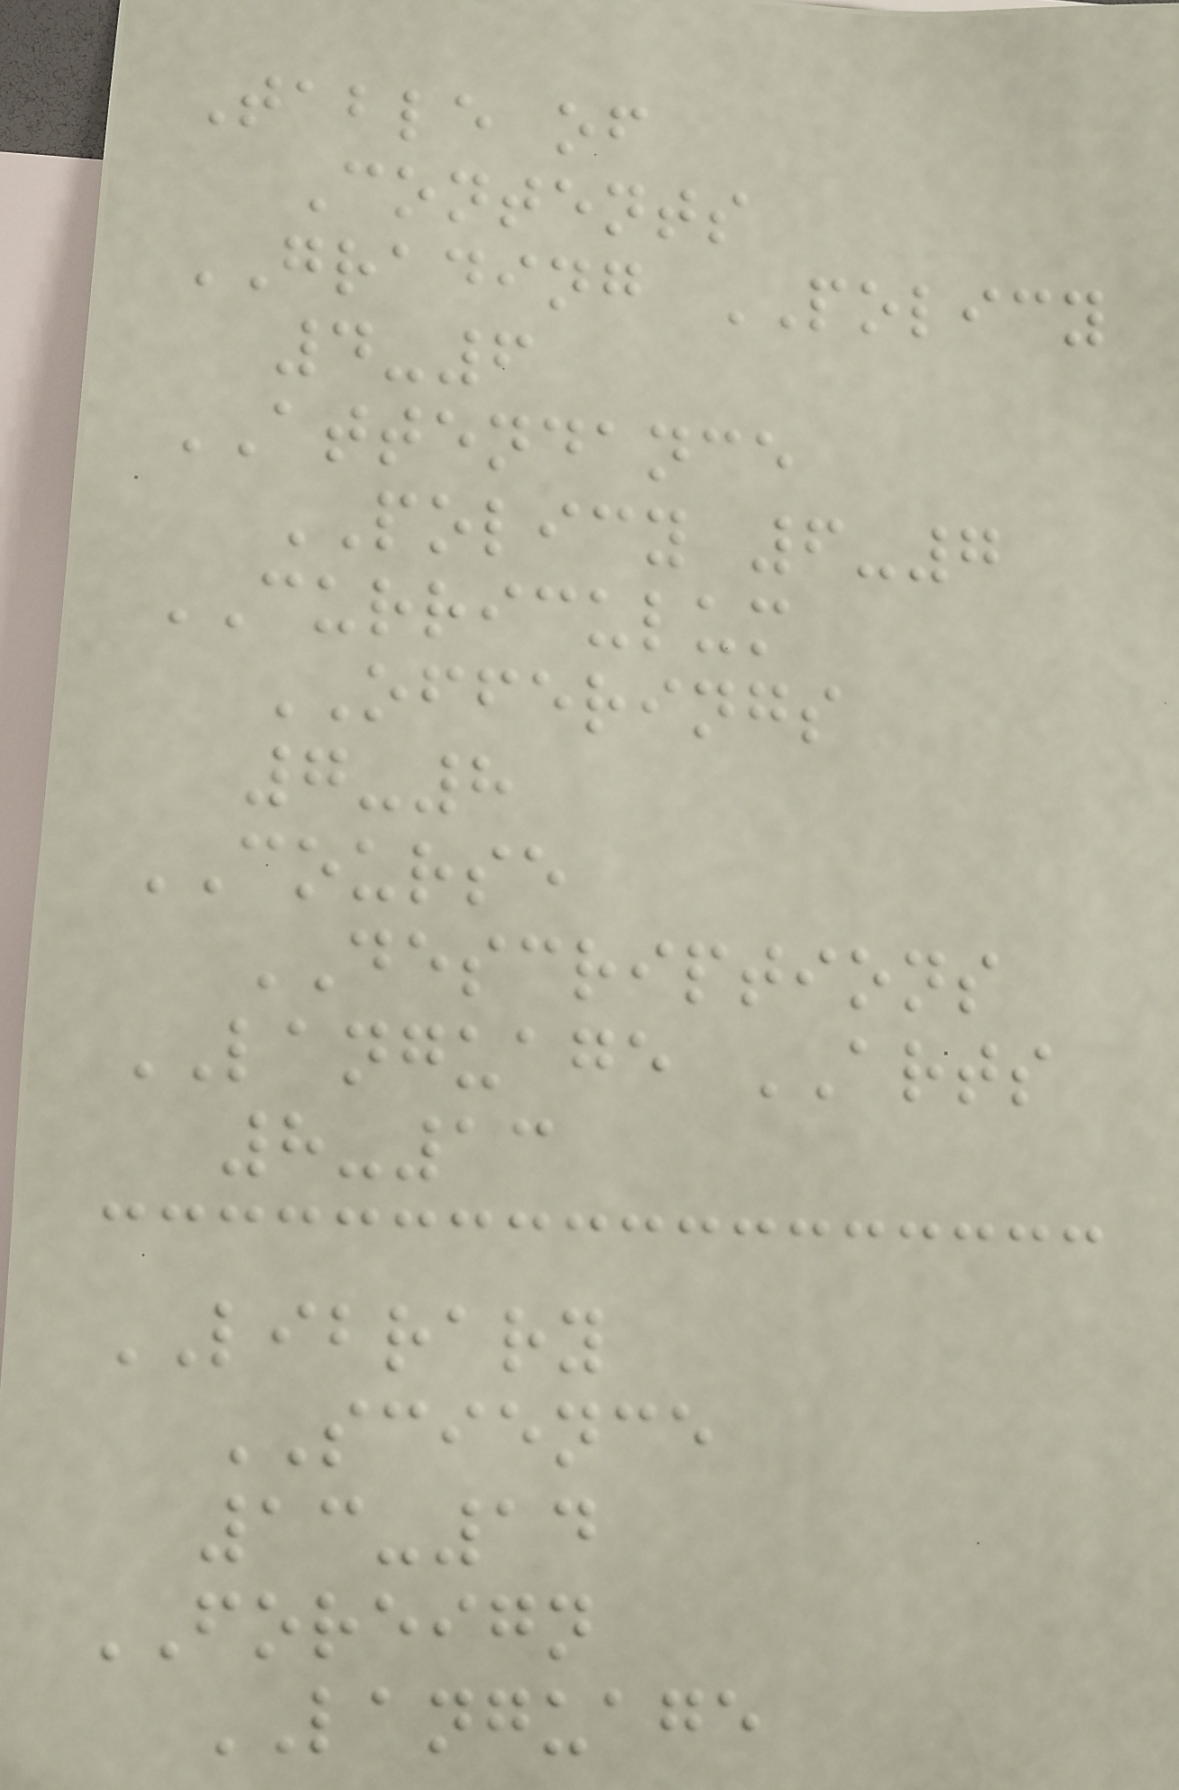Table of
Contents
GRADING POLICY
4-6
ATTENDANCE
POLICY 6-7
CURRICULUM
OFFERINGS
7-8
COURSE
DESCRIPTIONS
LANGUAGE ARTS
8-13
LIBRARY
SCIENCE
13-14
FOREIGN
LANGUAGE
